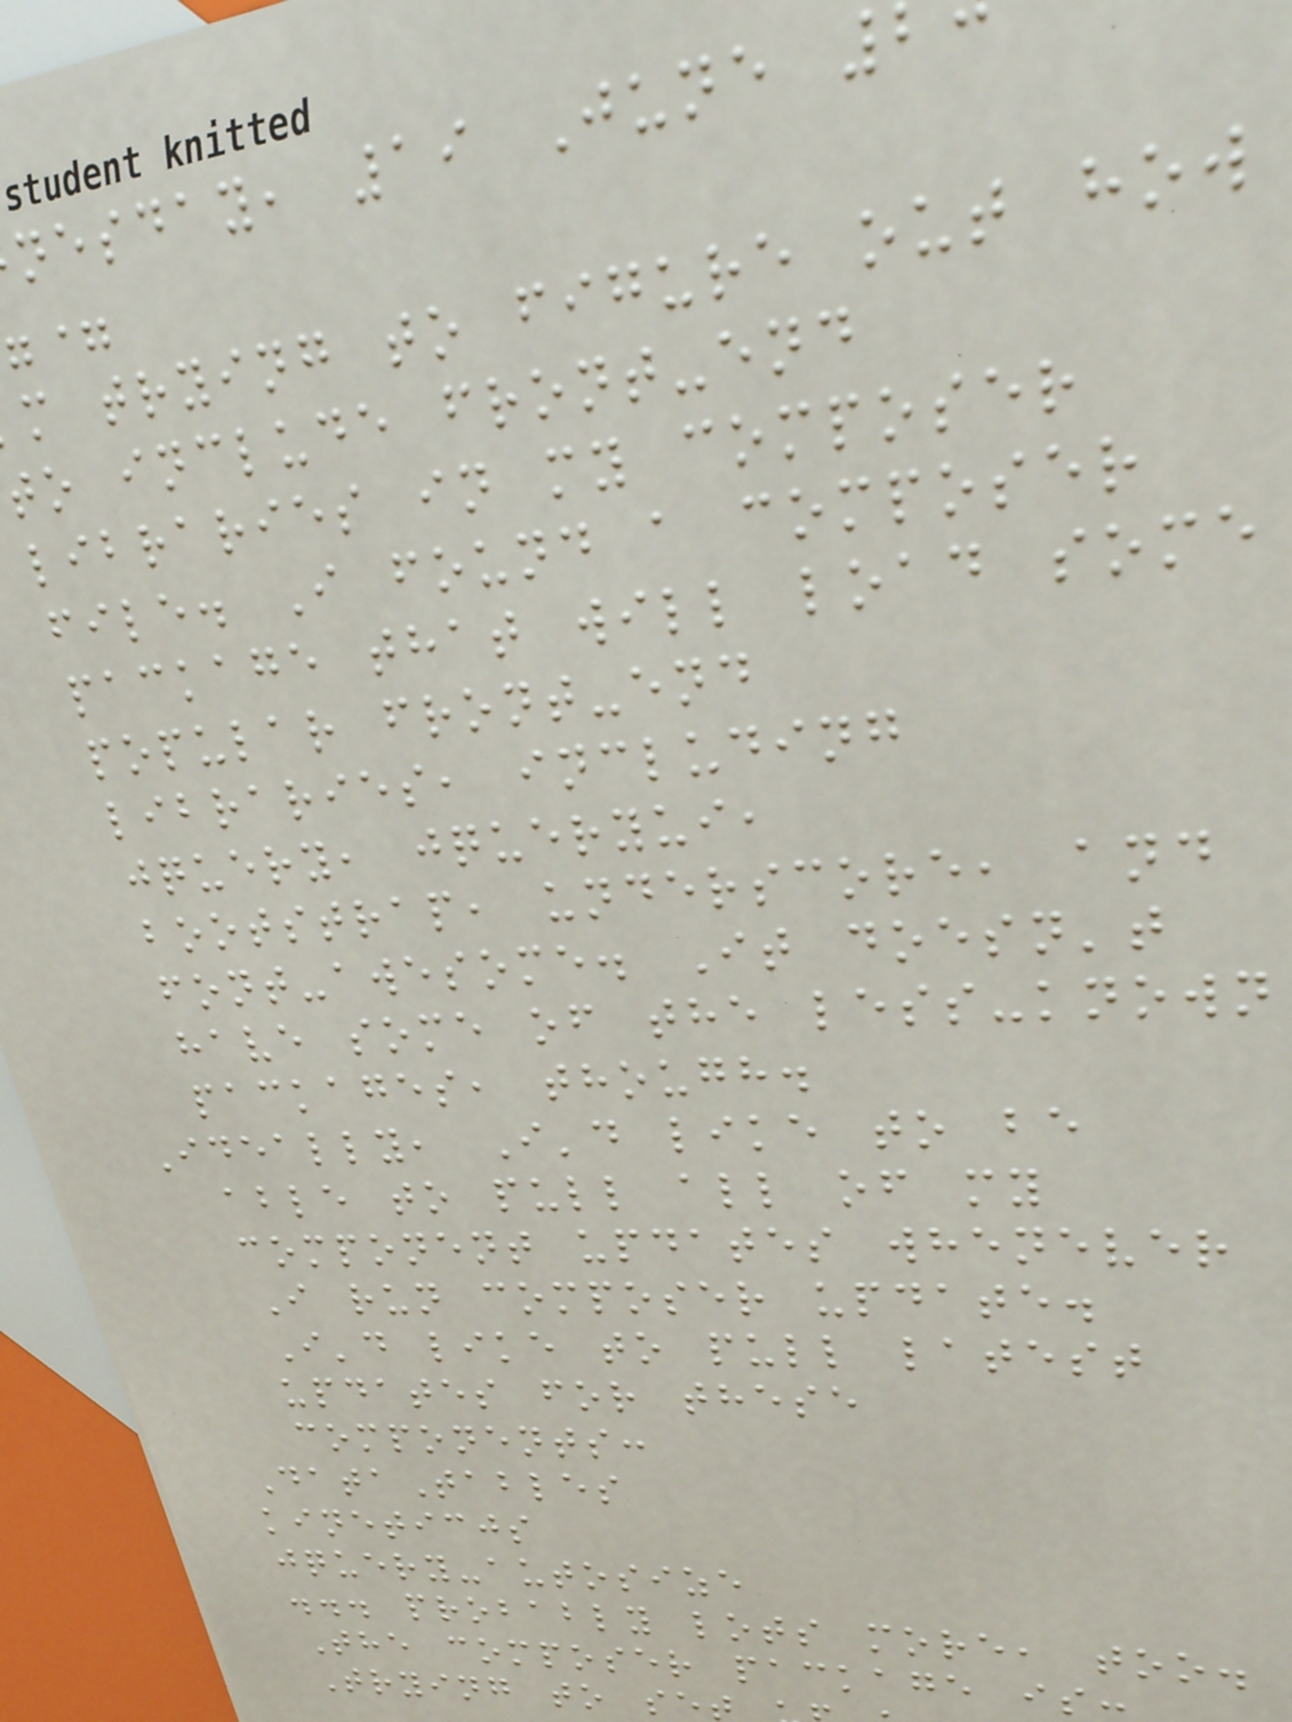nesday, 19 June
m trying to figure out how
to include front-end
libraries in my composer
file. I found a composer
package that will load some
popular front-end
libraries, including
jquery, jqueryui,
bootstrap, underscore, and
font-awesome. It doesn't
have some of the less-known
packages, though.
Ideally, I'd like to be
able to pull all of my
component updates whenever
I run composer update.
I'd like to pull latest
updates for these
components:
DataTables
kineticjs
jquery-autosize
... probably lots more, too.
The composer package is
Trying to se
